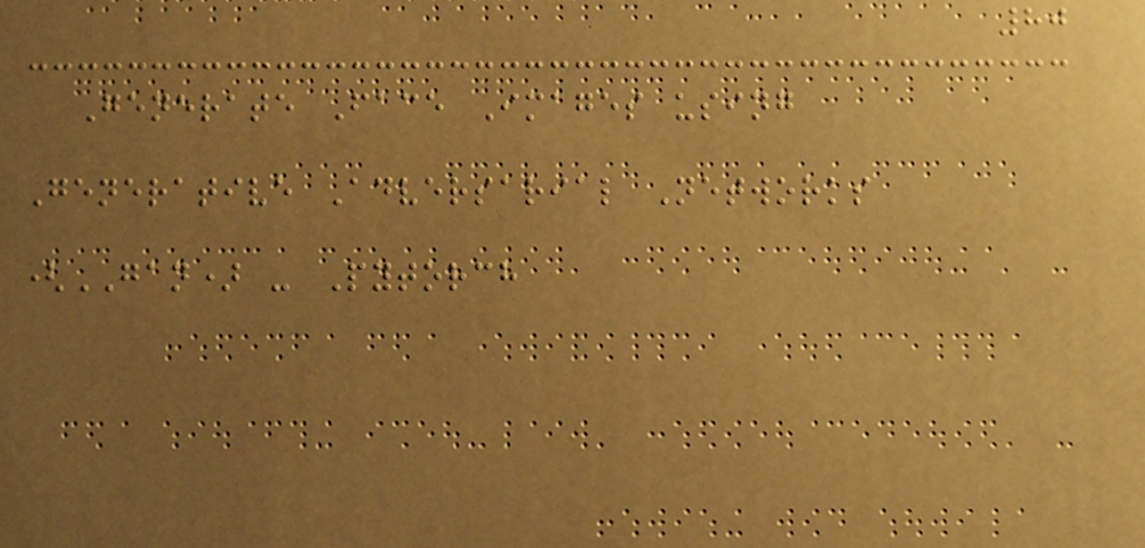80
Generate Face Images using
Generative Adversarial Networks
(GAN) - Pytorch
